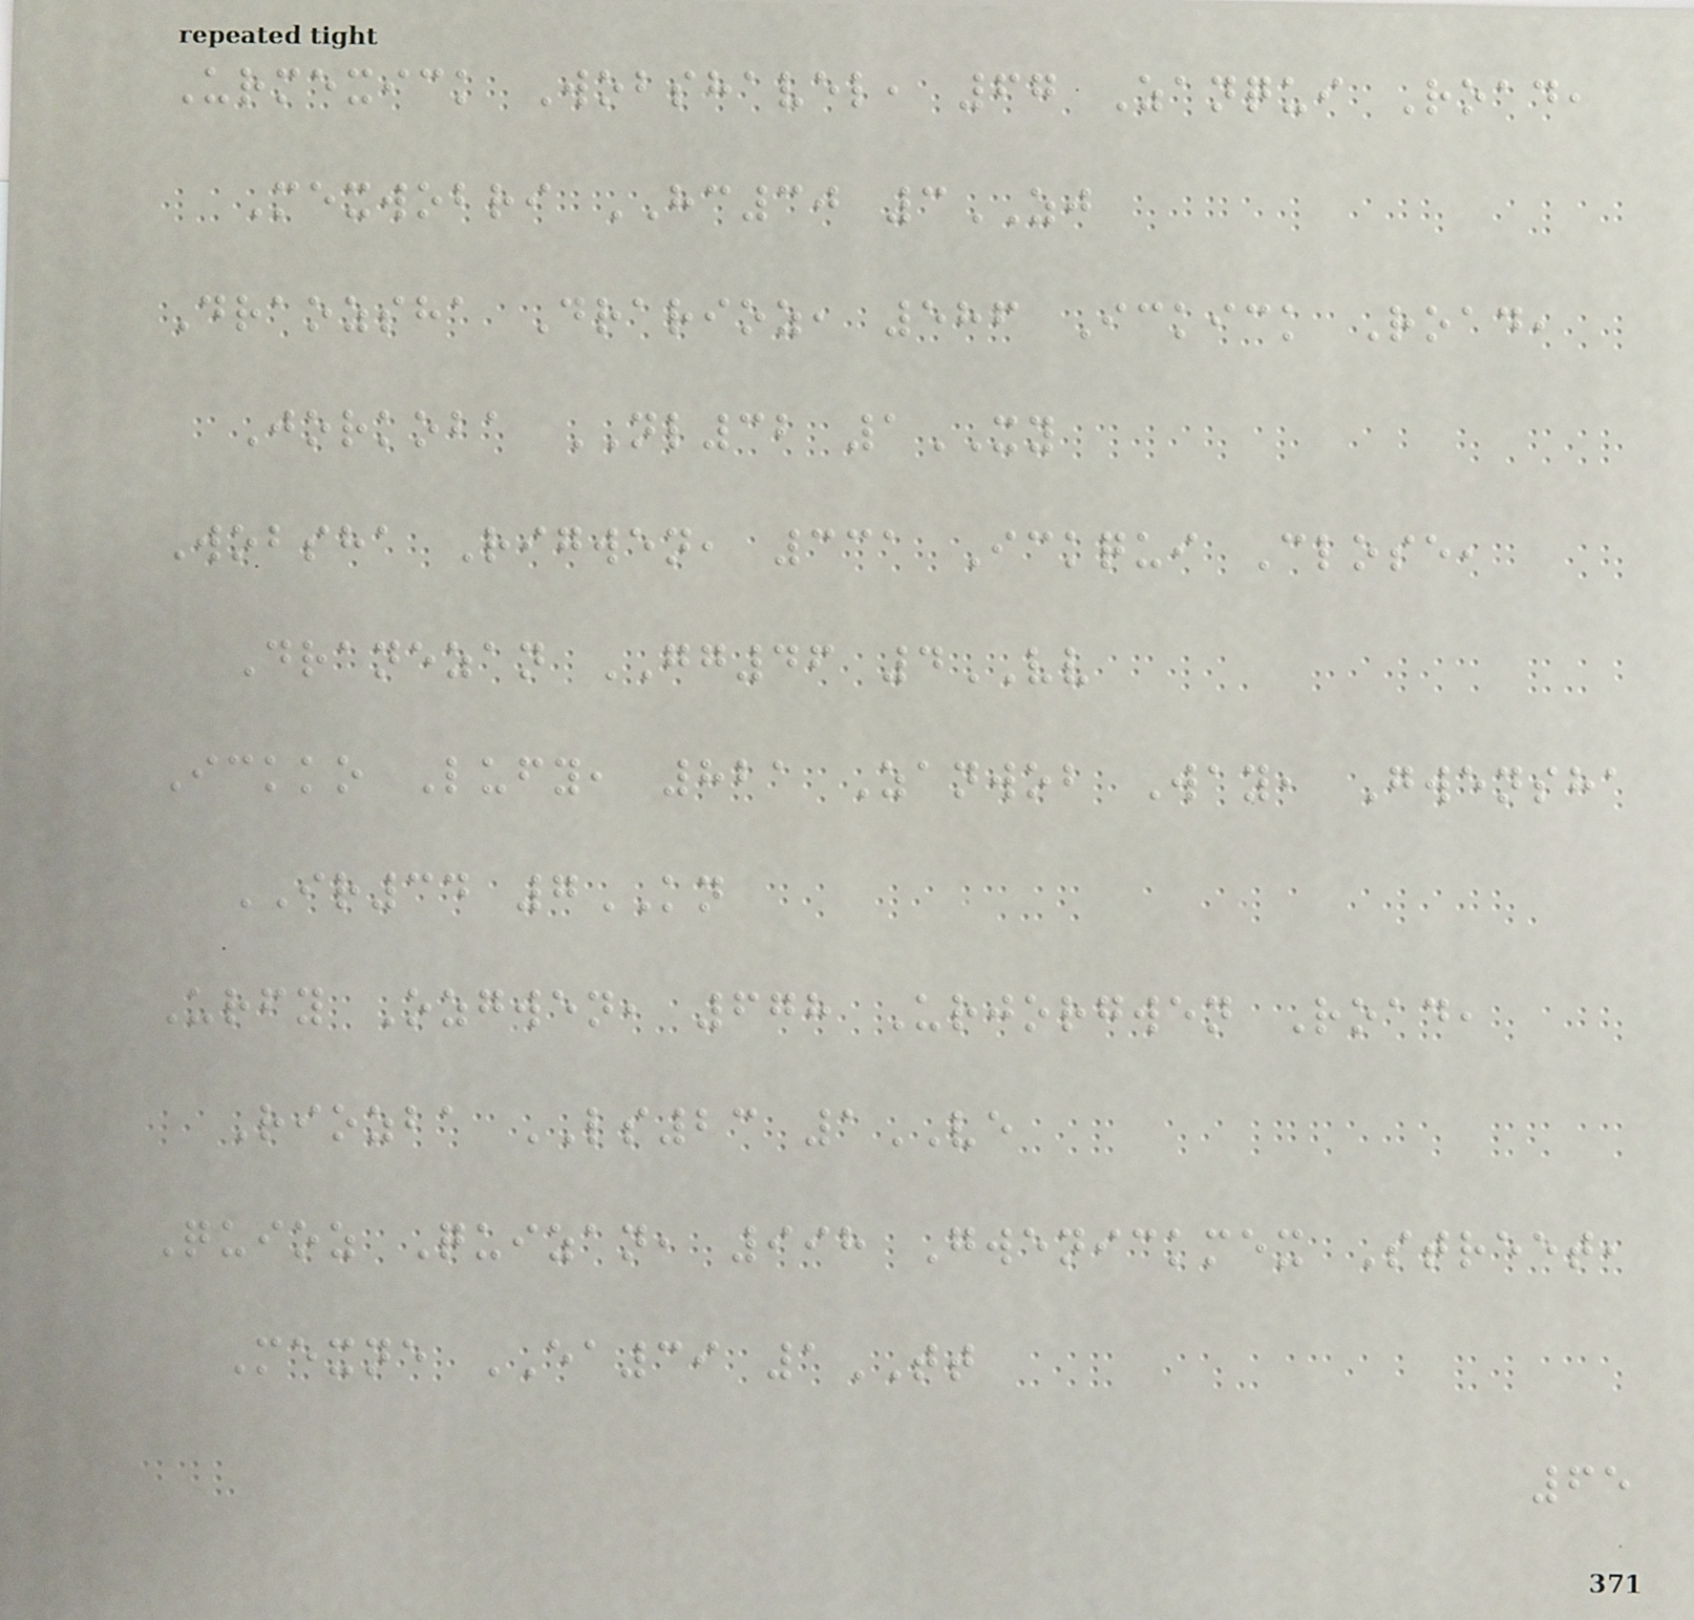Urmexick Wobshavel, 67 Zanqui Road,
Mexwobri HC30 3ZJ
Draozsha Drarioz, 586 Ickick Road,
Jorkoba NL32 1XY
Wobsha Rigwen, 331 Ickqui Close,
Dranezan GG46 4VV
Ickko Lufy, 821 Zanwob Way, Gwensha
IR34 7KN
Urfy Ozgwen, 678 Urjorgwen Road,
Riozba LS23 1VE
Quioz Quizan, 998 Gwenickmex Street,
Mexne EA39 1TT
65
